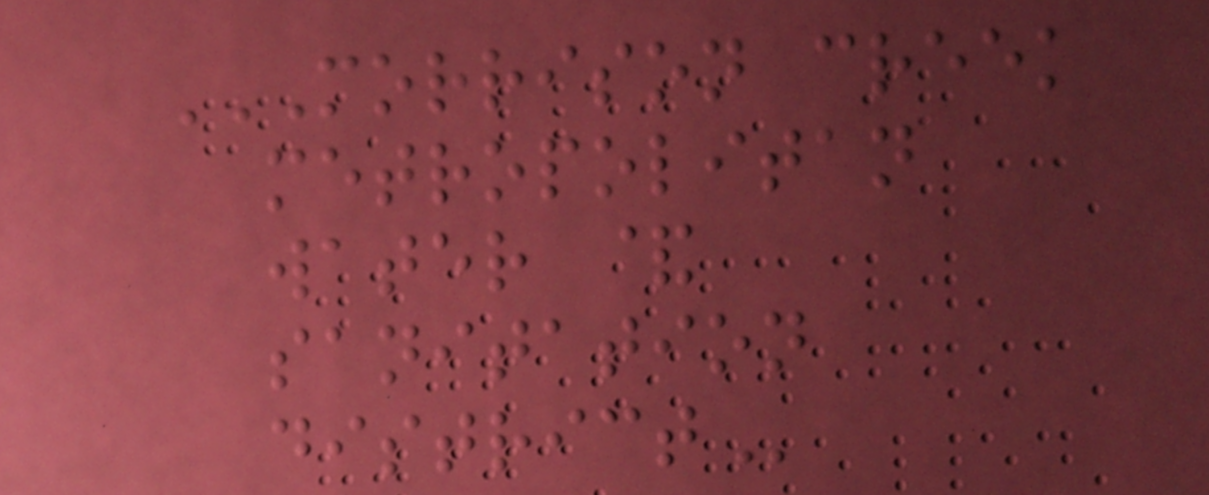MORRISON CREEK
METROPOLITAN
WATER &
SANITATION
DISTRICT
